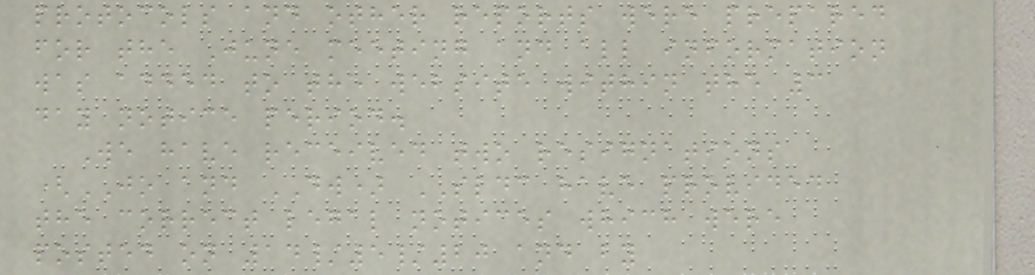protocols and other reports were prepared
for the June meeting and all information
was added to the website within the 3
day notice period.
We have received two resignations
(JO and DW) SLDC have provided
the correct legal notices which were
posted on 14/5/20 and by
